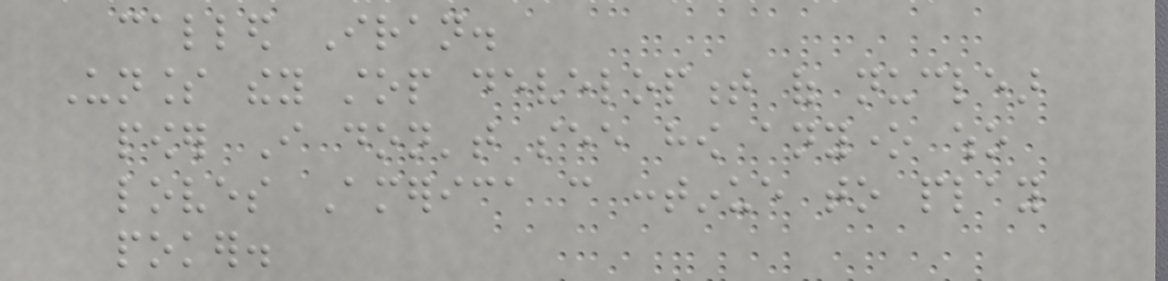called Iran.
Unless they stop development of nuclear
power I don't see how anyone who
loves America can continue to play
poker.
